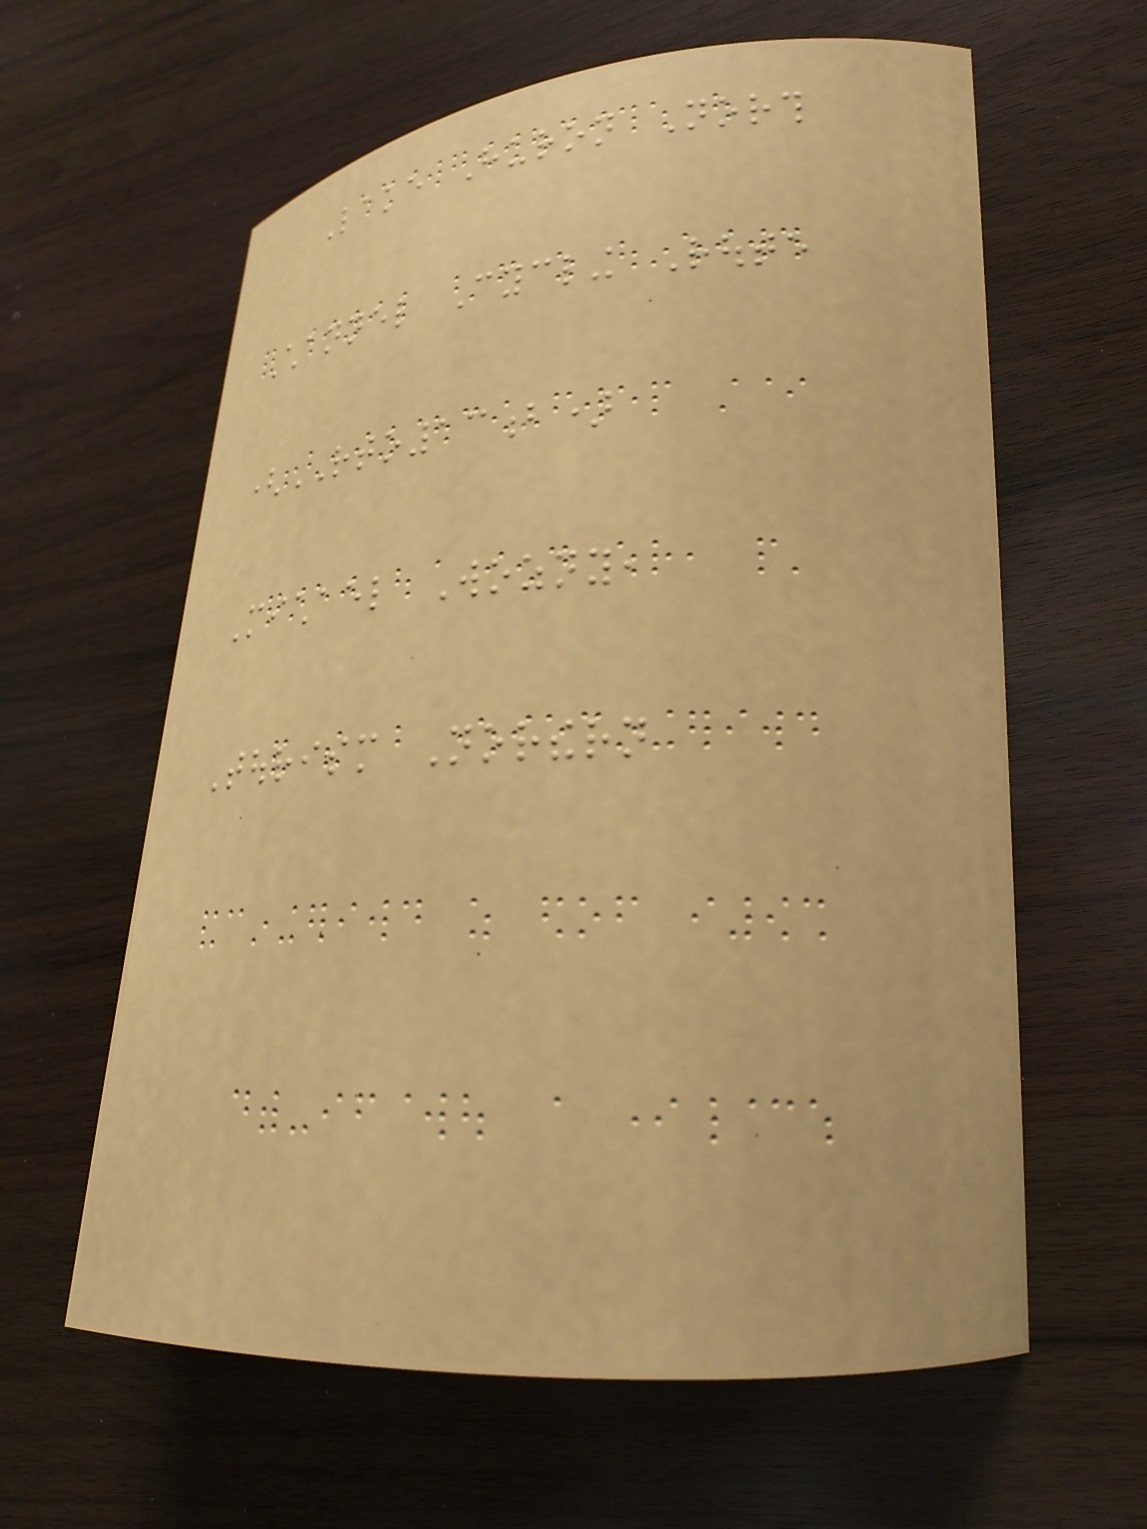Lake Huron North
Channel Cycling Route
(RTO13b)
Michael Wozny,
Tourism Northern
